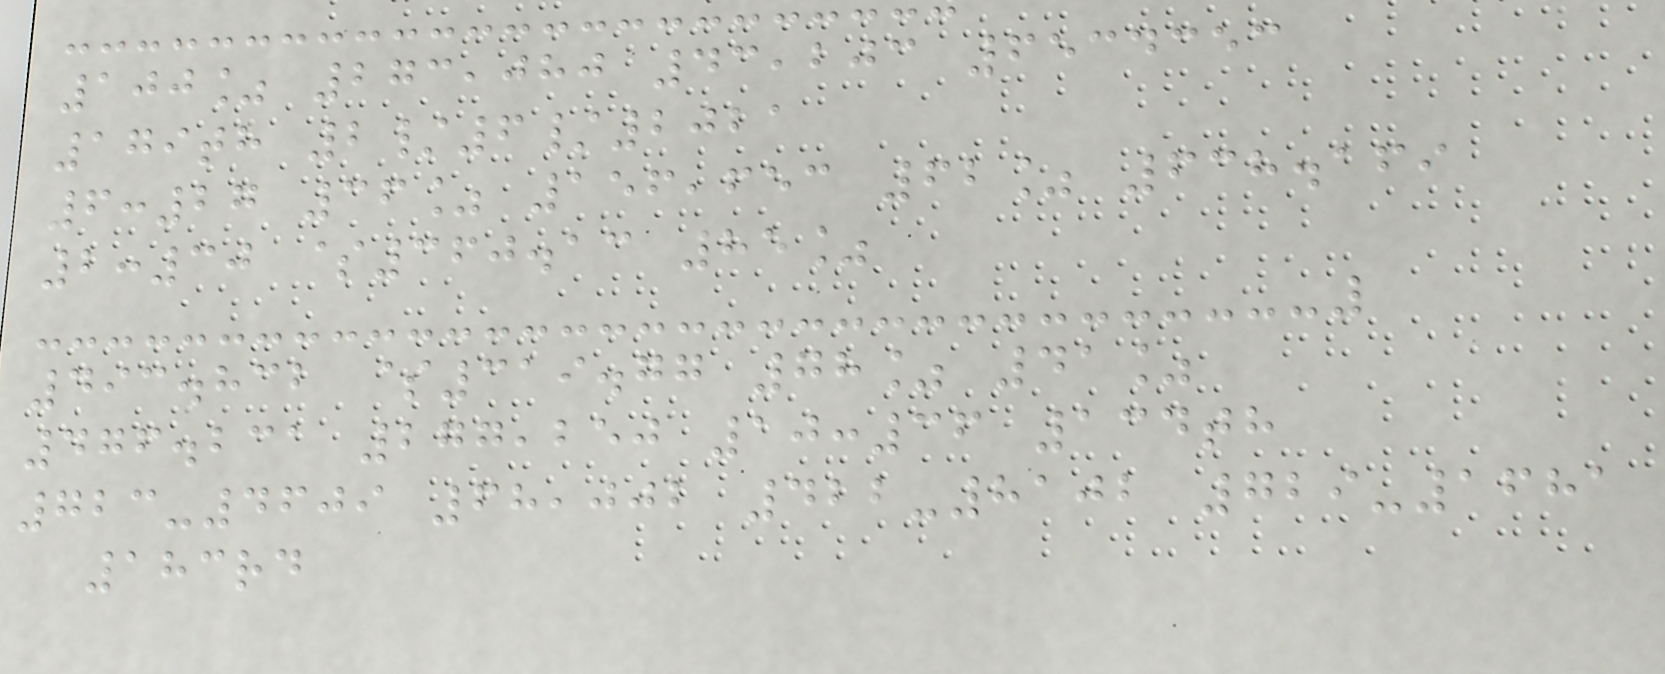100% 273,080 43,203 6534353
179th 2/6/2021
6:27 36% 156,653 62% 638.169
2:30 $360.13 85%
493.832 $319.77 78% 41%
476.231 277,250 10:36 134th
723-4609 68,002 422-8102 729-1681
183rd
